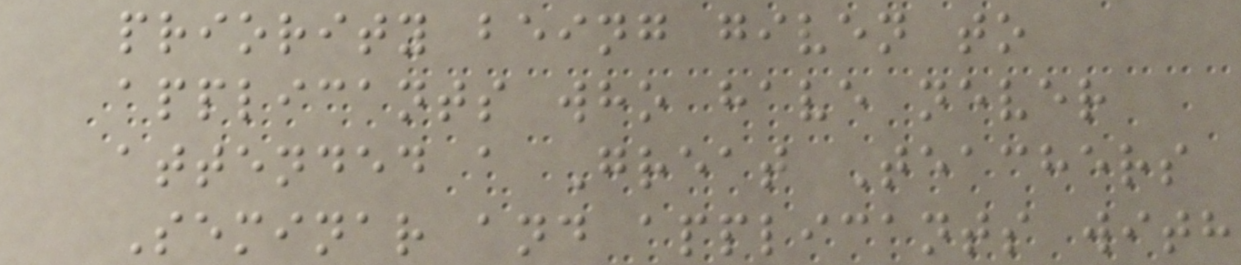priority being given to
applicants who have never
attended a Great Teachers
Seminar and applicants with
